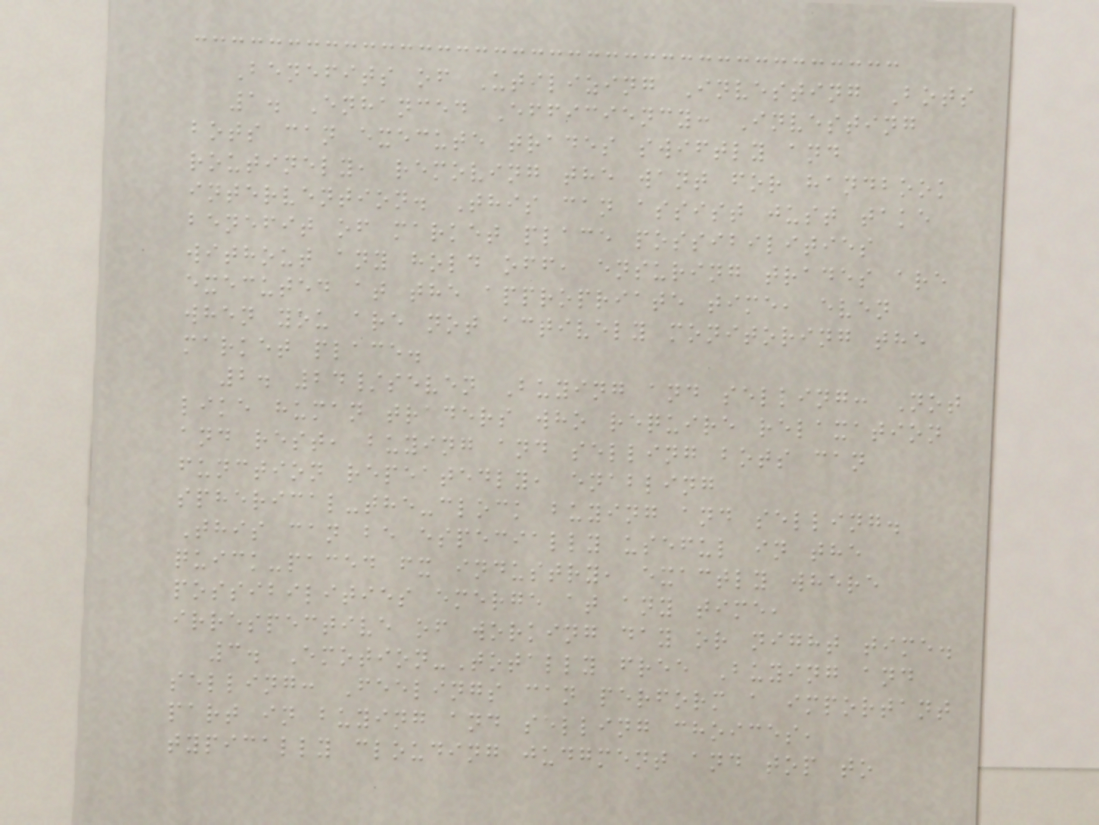Benefits of Utilizing Investing Bots
1. Enhanced Efficiency: Investing
bots can execute trades swiftly and
routinely, removing the want for handbook
intervention. This can assist just take
benefit of market place possibilities
without any hold off, ensuring trades are
executed at the appropriate time, even
when you are not actively monitoring the
market place.
2. 24/seven Buying and selling: Not
like human traders who require relaxation
and rest, buying and selling bots can
function repeatedly, enabling
spherical-the-clock buying and selling.
This can be especially useful in the
quick-paced fx industry, exactly where
possibilities emerge at any time,
irrespective of working day or night time.
3. Emotion-Totally free Buying and
selling: Feelings can perform a important
part in buying and selling choices,
typically clouding judgment and top to
